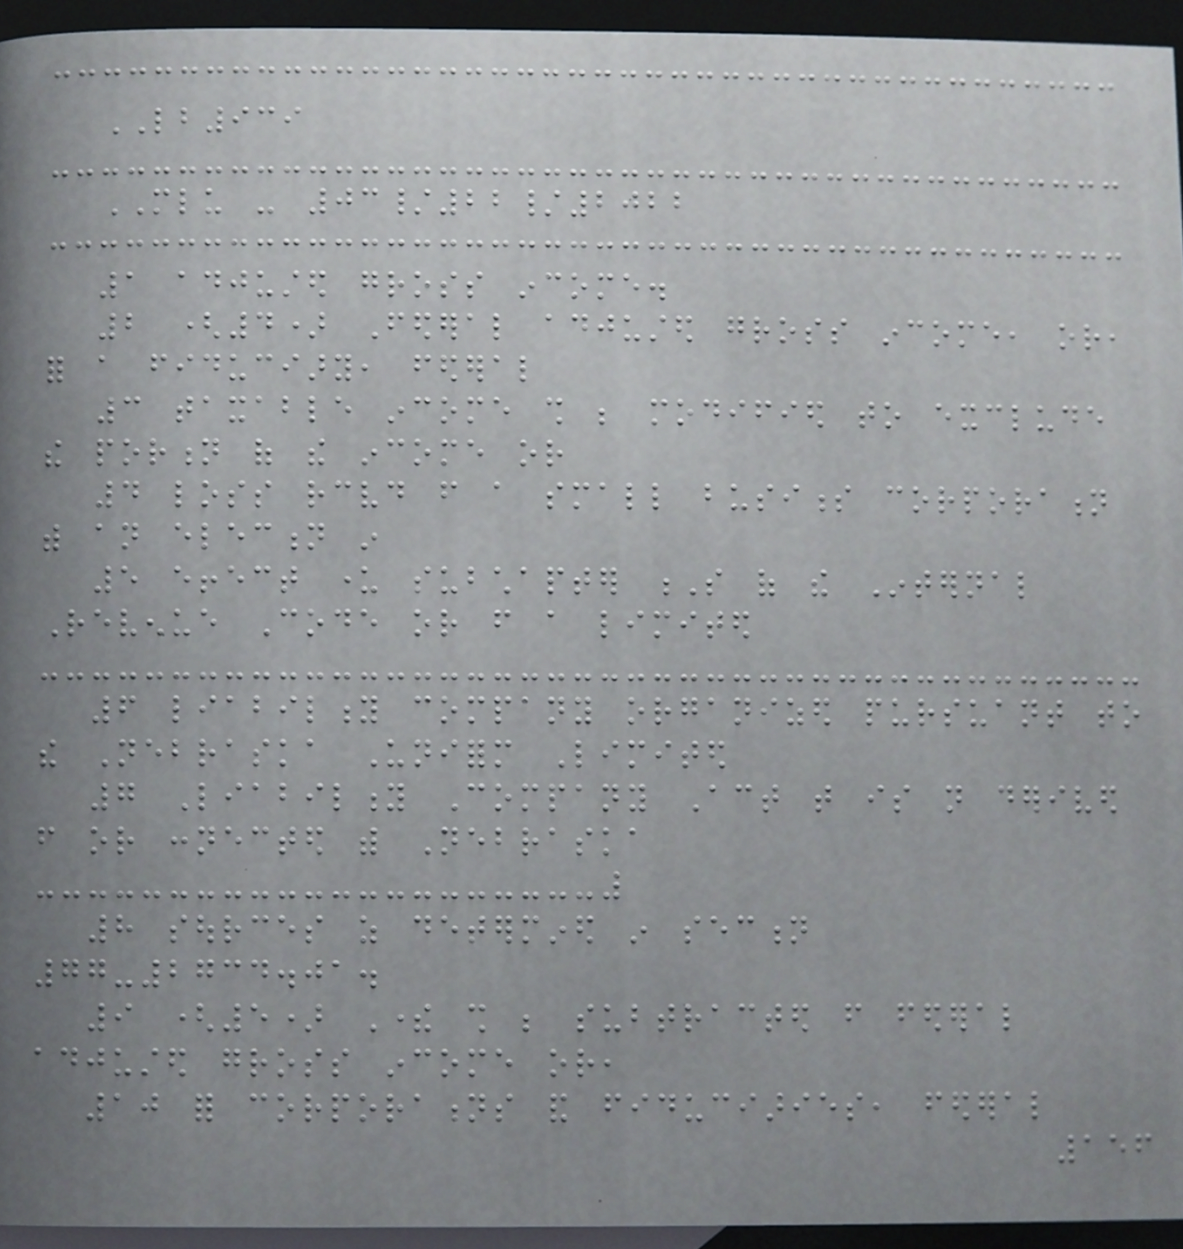LB939
MLU - 03/22/2022
1 adjusted gross income.
2 (4) Federal adjusted gross income, or,
for a fiduciary, federal
3 taxable income shall be modified to exclude
the portion of the income or
4 loss received from a small business corporation
with an election in
5 effect under subchapter S of the Internal
Revenue Code or from a limited
6 liability company organized pursuant to
the Nebraska Uniform Limited
7 Liability Company Act that is not derived
from or connected with Nebraska
8 sources as determined in section
77-2734.01.
9 (5) There shall be subtracted from federal
adjusted gross income or,
10 for corporations and fiduciaries, federal
156
